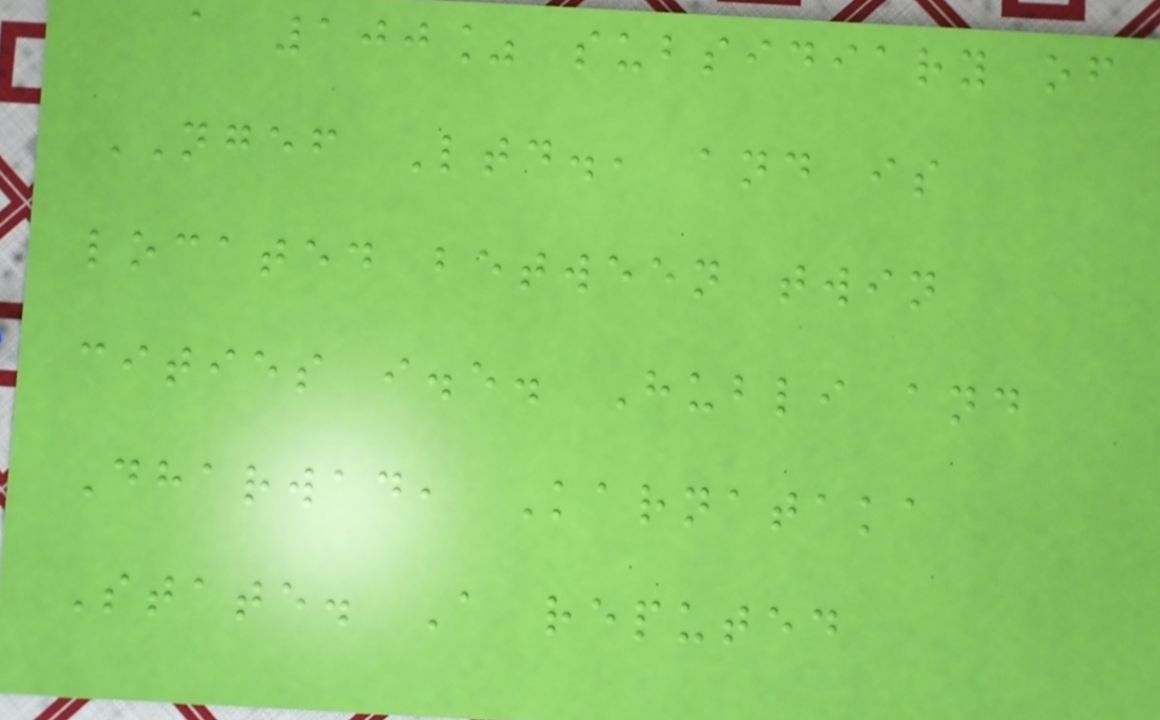a 100% subsidiary of
NGEF Ltd., and is
located between twin
cities i.e. Hubli and
Dharwad, Karnataka
State. A reputed
